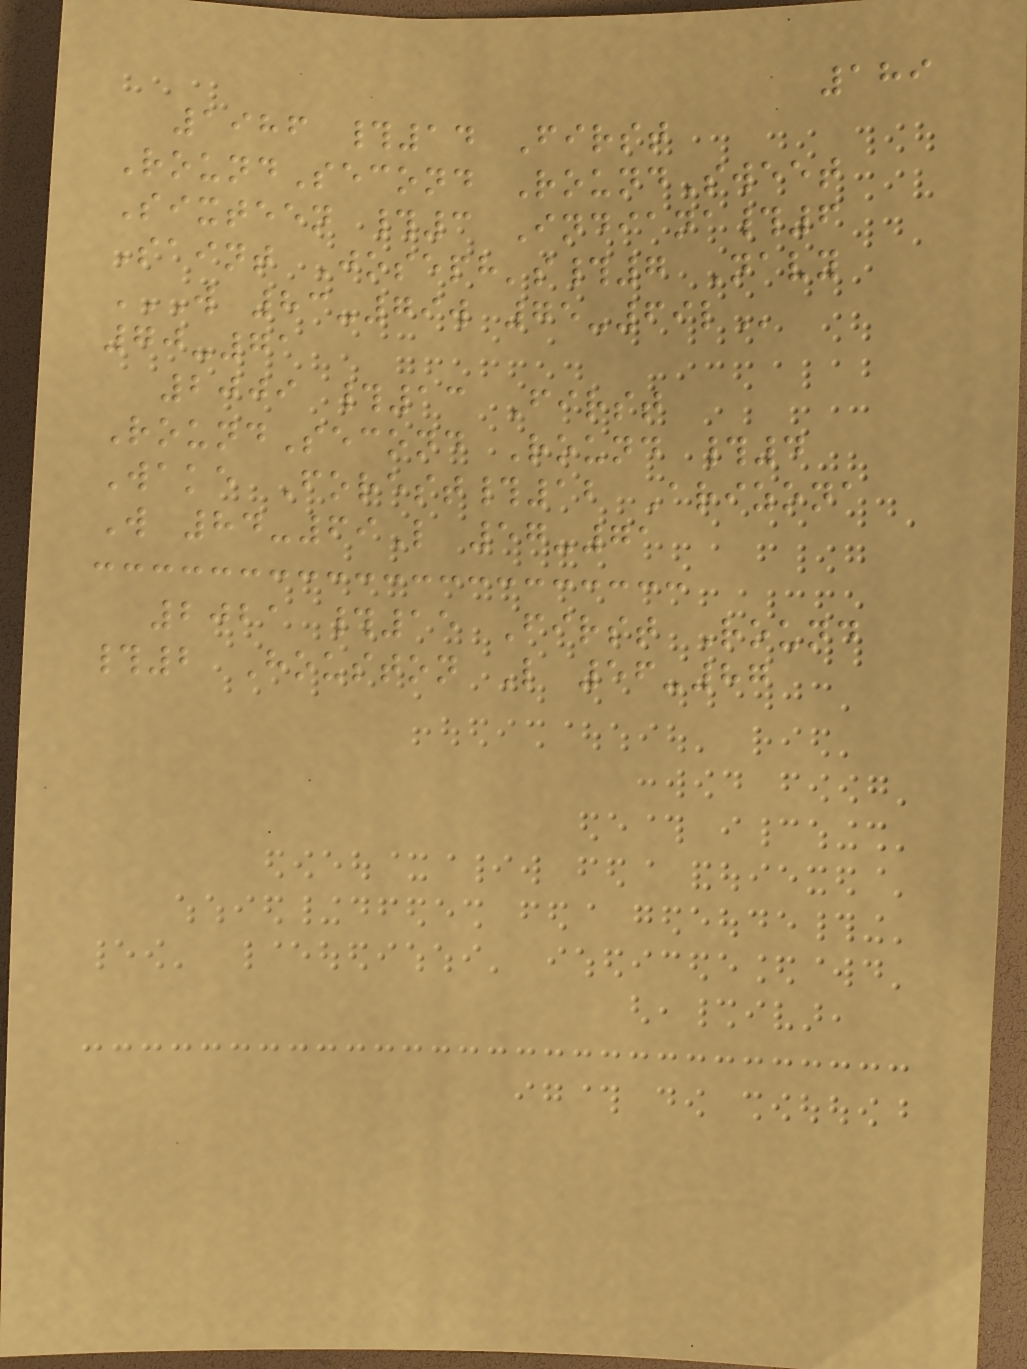189
1986 #14 First
RoundSecond RoundSweet
Sixteen #3 Indiana#6
Saint Joseph's#7 Navy
W 83-79W 75-69L
70-71
2009 #13 First
RoundSecond Round #4
Wake Forest#12 Arizona
W 84-69L 57-71
2021 #15 First Round
#2 Houston L 56-87
